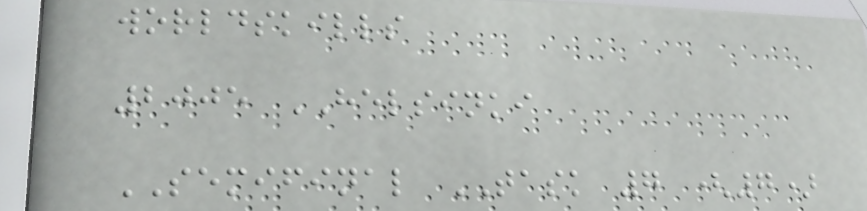worldskills
2005 HELSINKI
SEMIFINAL TASK 7 (7)
